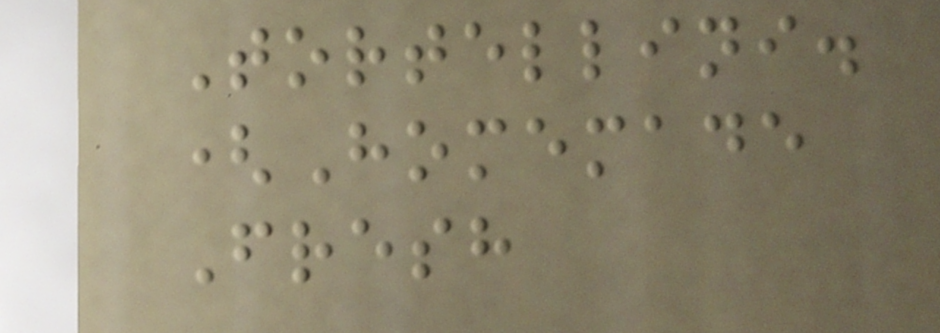Tortellini.
(Homemade
Fresh
